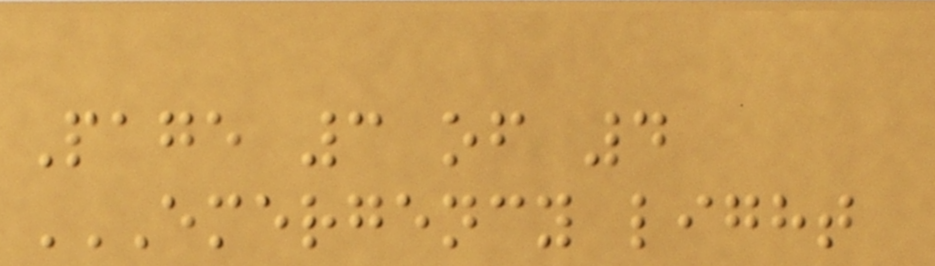Page 3 of 4
EMERGENCY LIGHT
